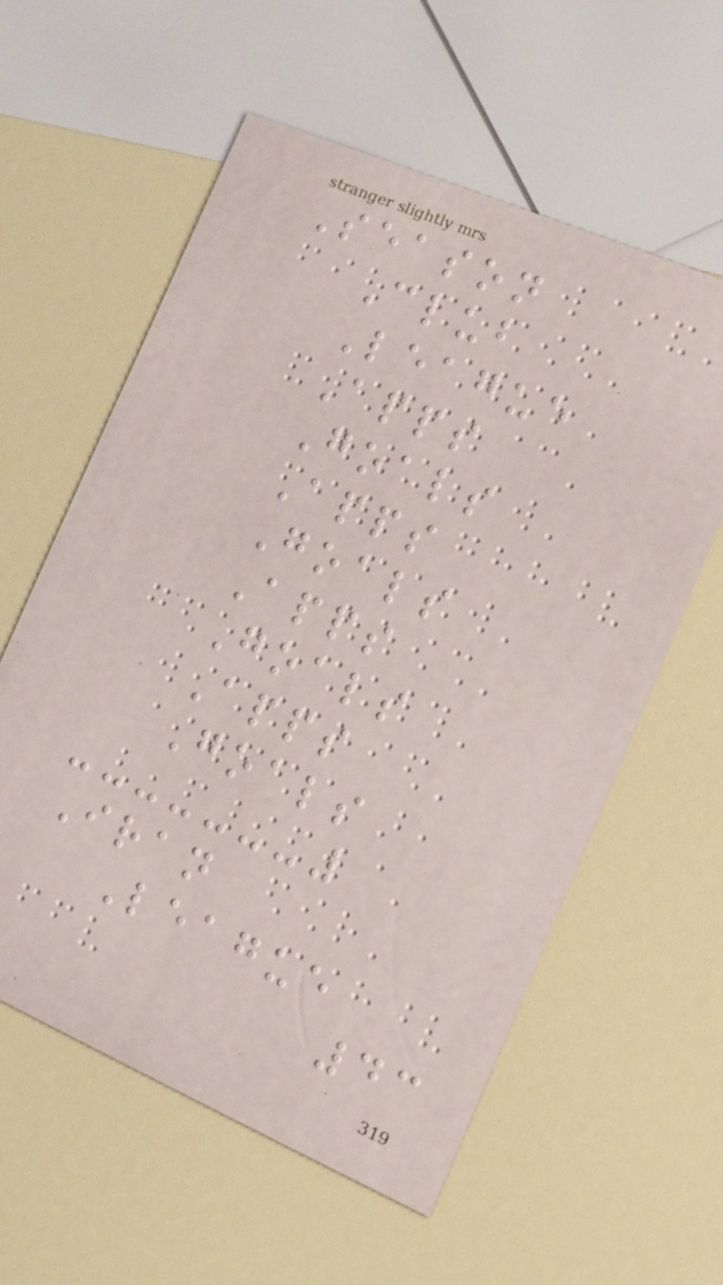Season
Club
League
Apps
Goals
Apps
Goals
Apps
Goals
Apps
Goals
Iran
League
43
